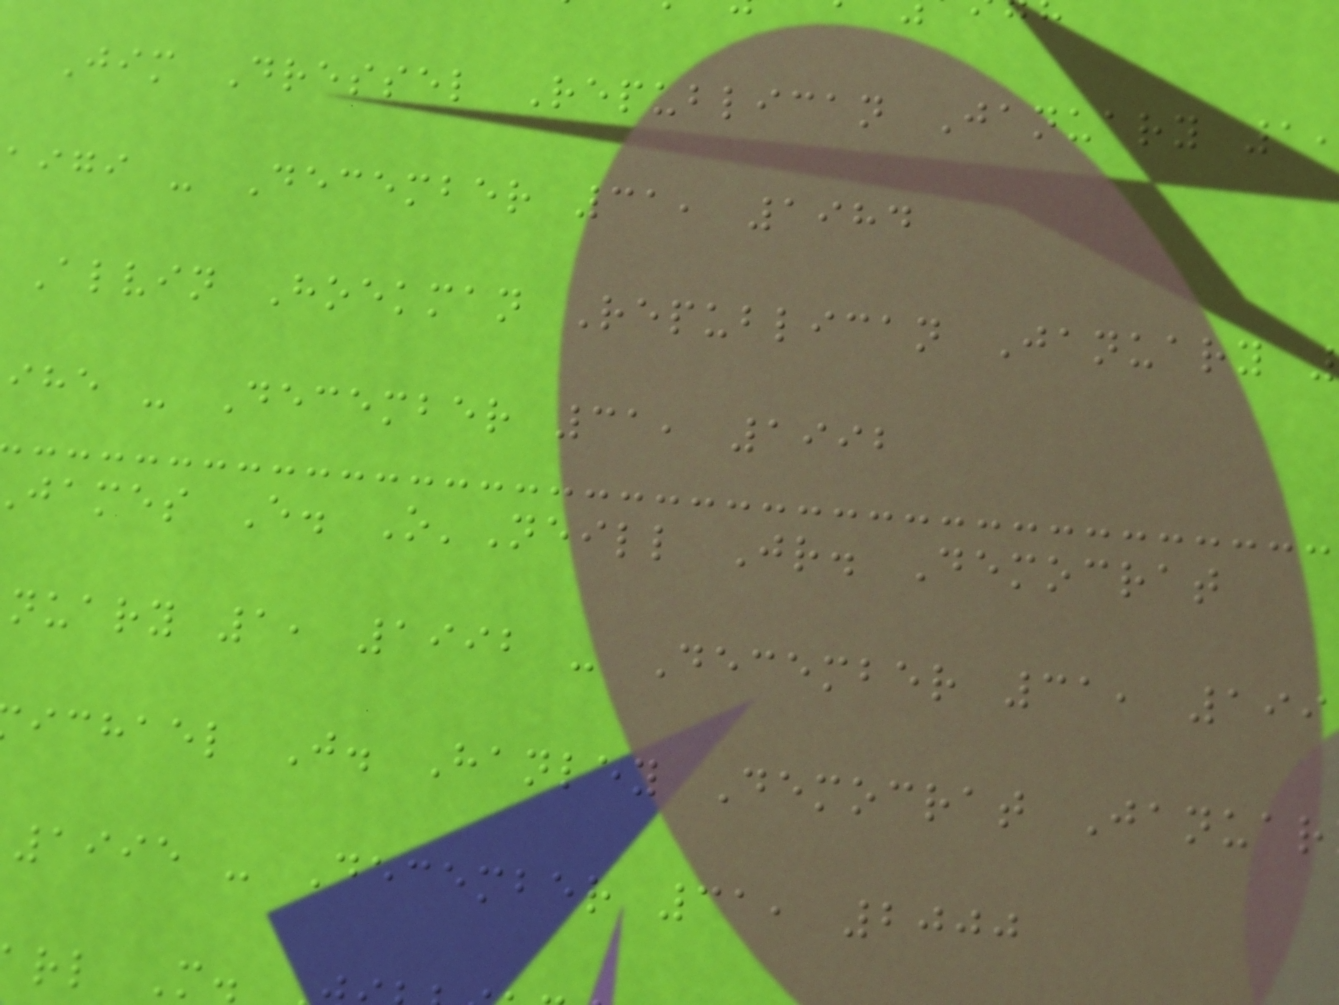Jim Dressel Republican January 1
aigi - December 31, 1984
Alvin Hoekman Republican January
ihe - December 31, 1992
james E. O'Neill Jr. Democrat
nuary 1, 1992 - December 31, 199
ichael J. Hanley Democrat Januar
1995 - December 31, 2000
